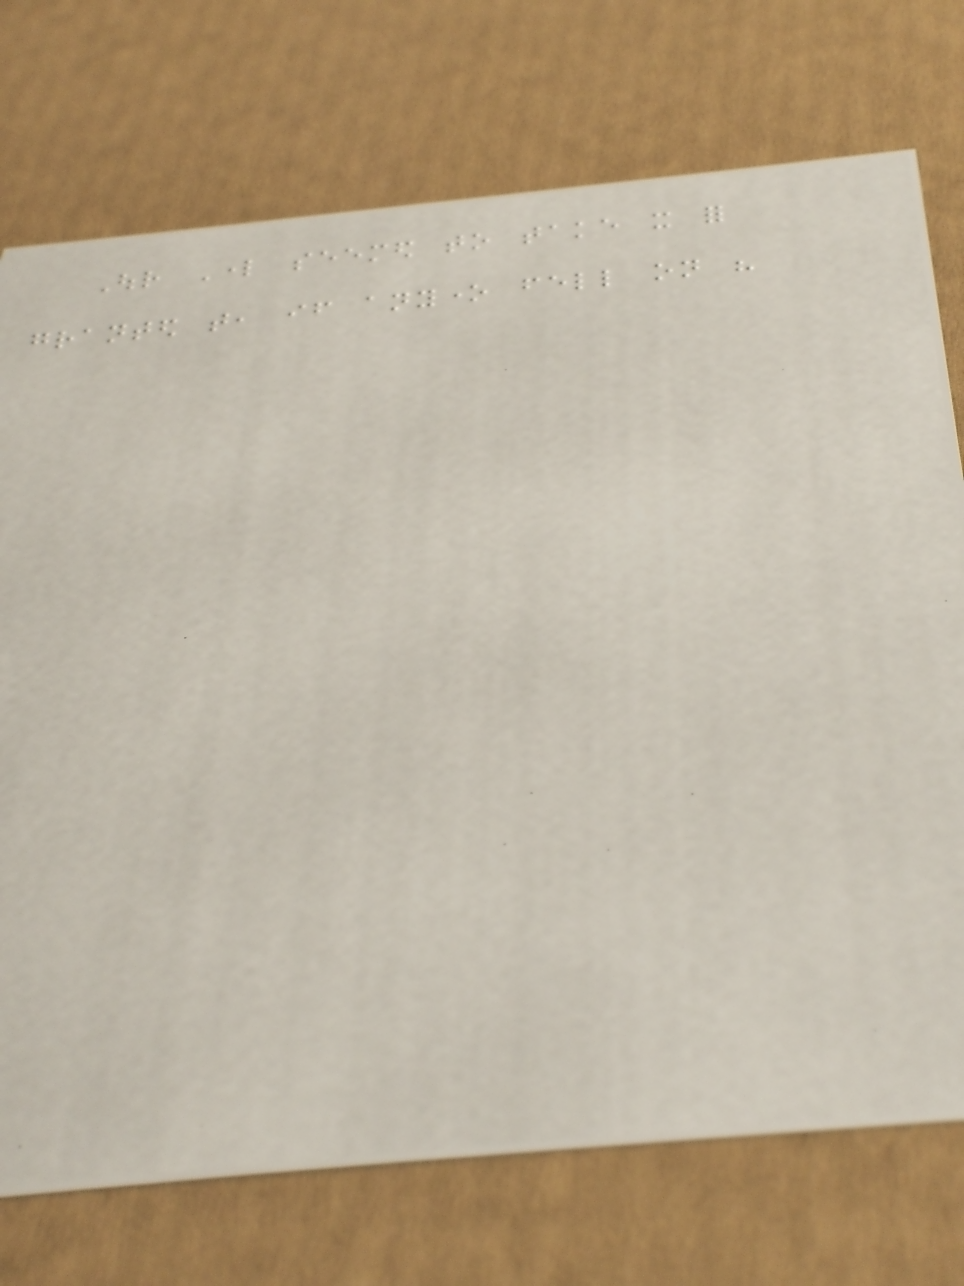Our Lord seemed to take it for
granted that, if anyone fell on his
